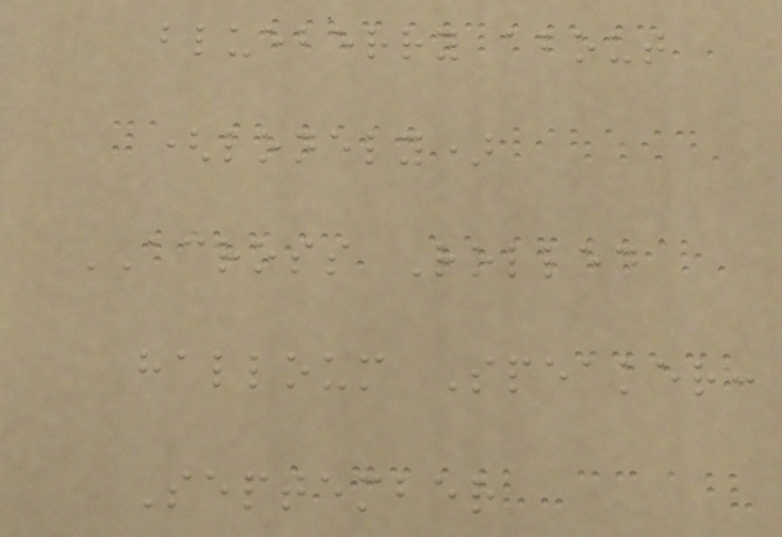blueberry about
(lonely)
ACROSS Rolled
halloum Speaker:
September
